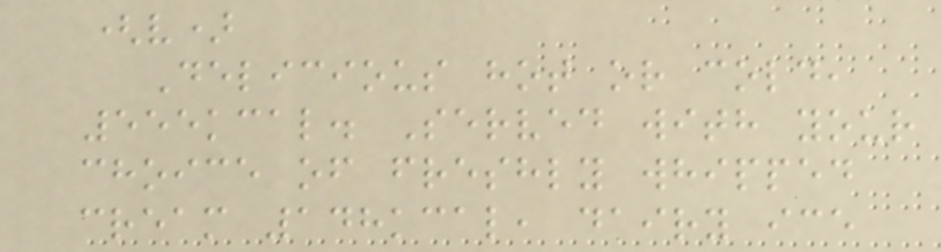(v)
Delicious hot or cold,
555kcal. Served with your
choice of freshly whipped
cream 148kcal, dairy ice
